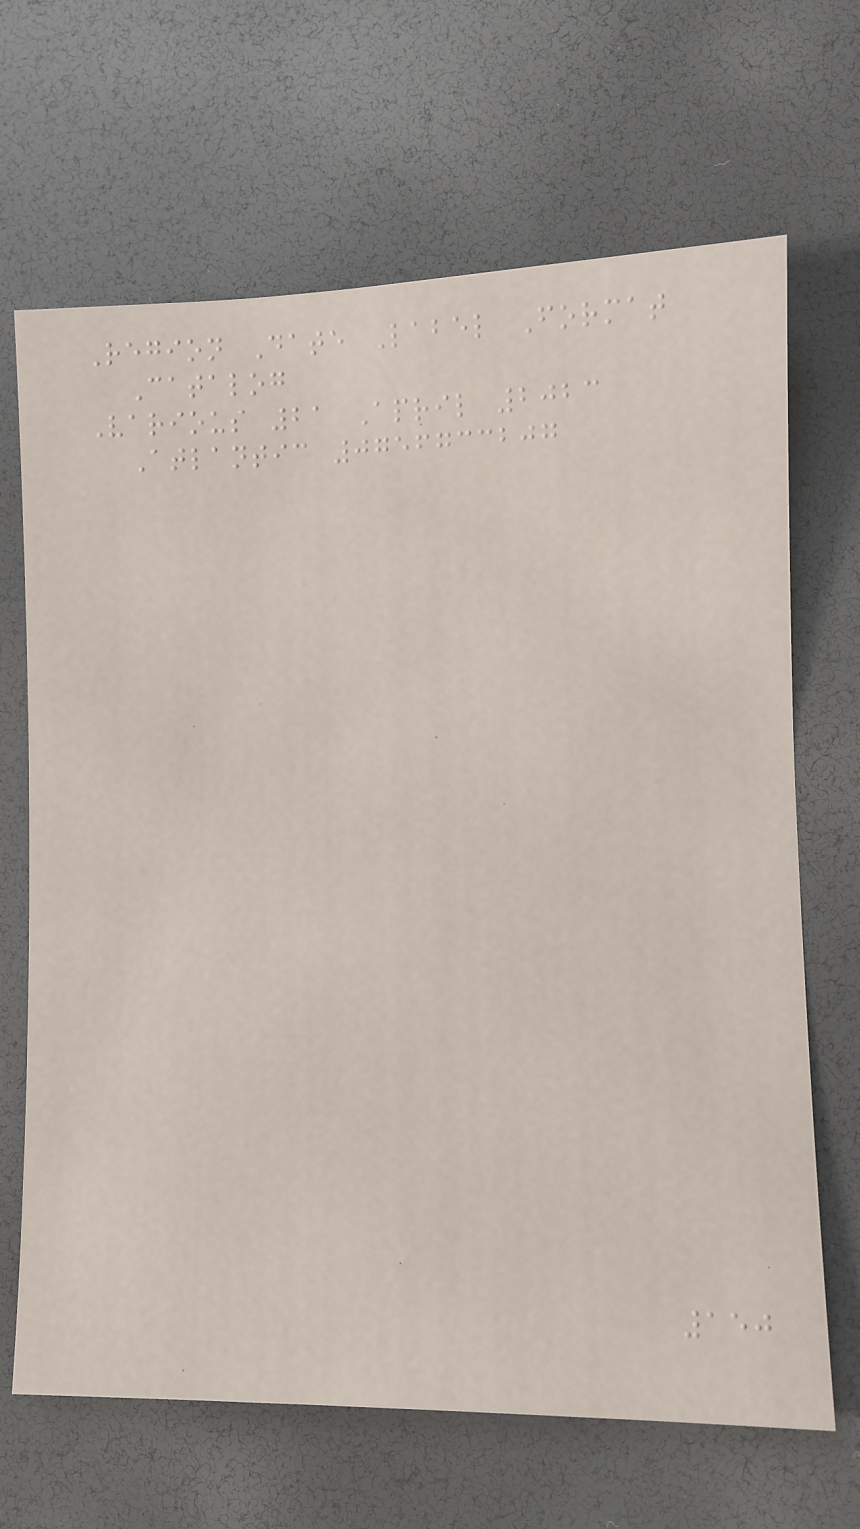Region Date Label Format
Catalog
Various 21 April 2023
Atlantic 0756733207
150
